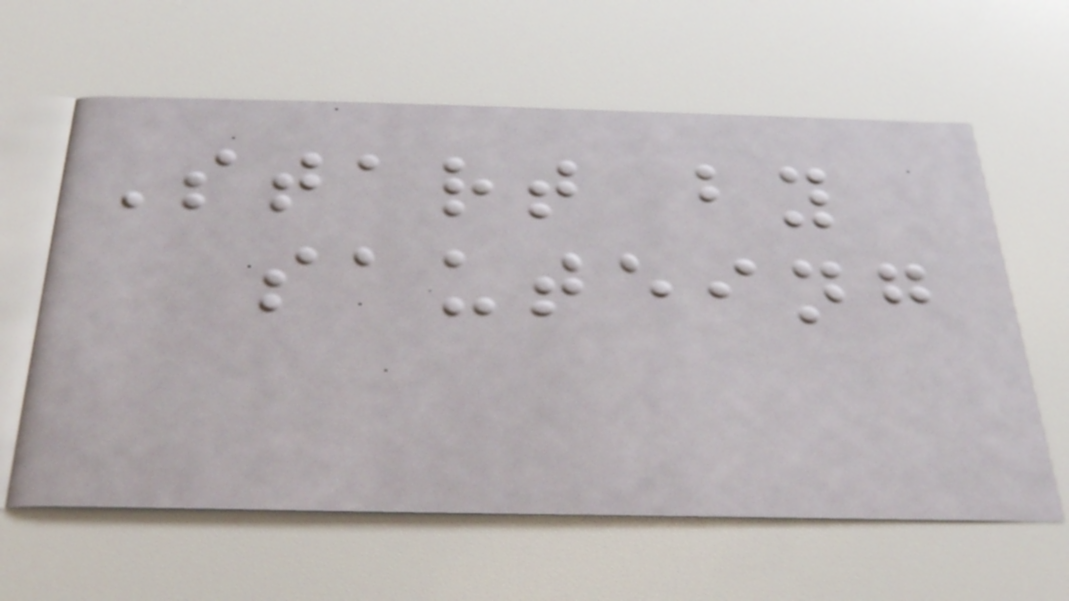Start by
sauteing
